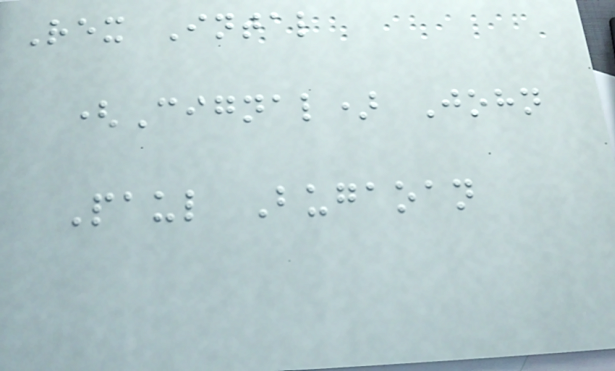Rex Intal
(Cignal) John
Paul Bugaoan
